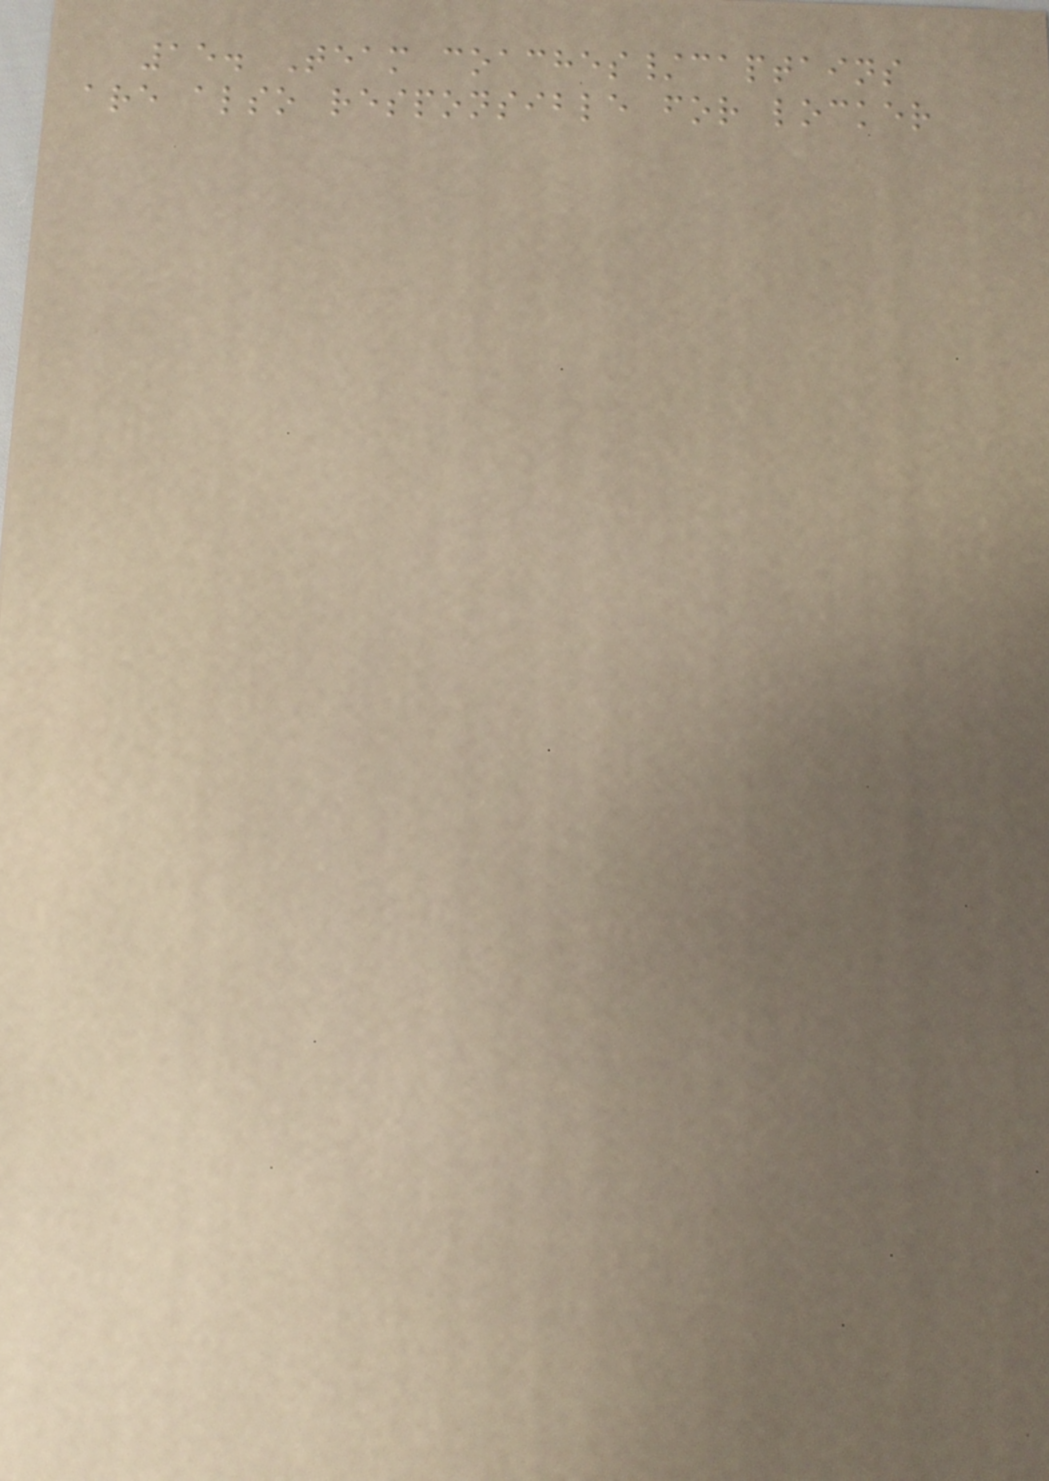15. Team coaches/captains
are also responsible for locker
